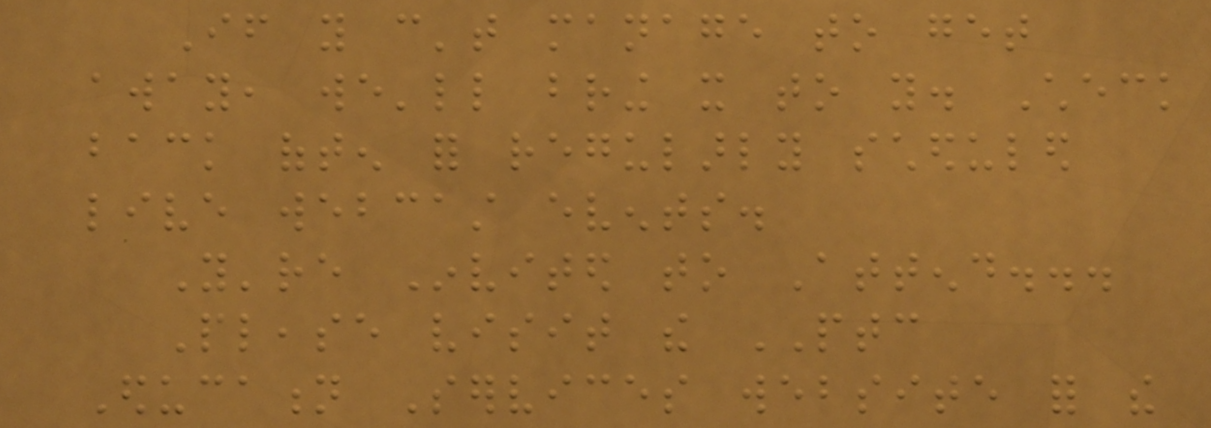If you can't manage to get
away, we'll bring it to you. Check
back often for regularly scheduled
live webcast events.
You're Invited to Attend...
Please visit the PTC
Education Services website for the
